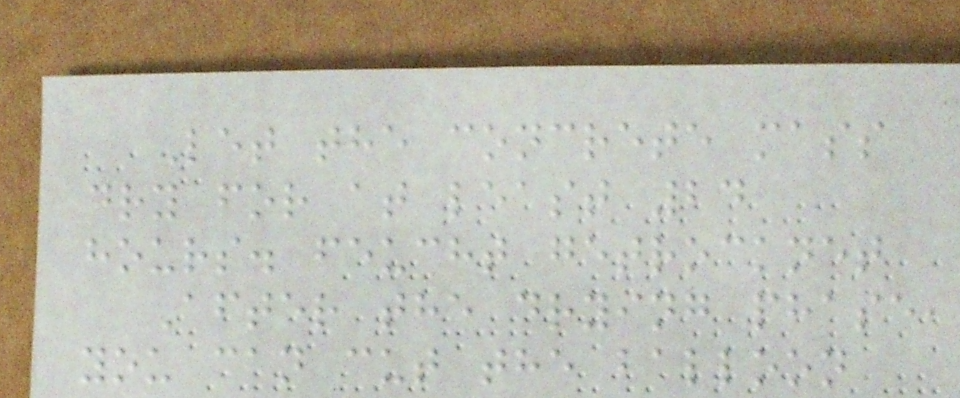Let the concrete mass
dry for at least 24
hours. feucht getrocknet
After the drying phase,
you can cut the balloon
